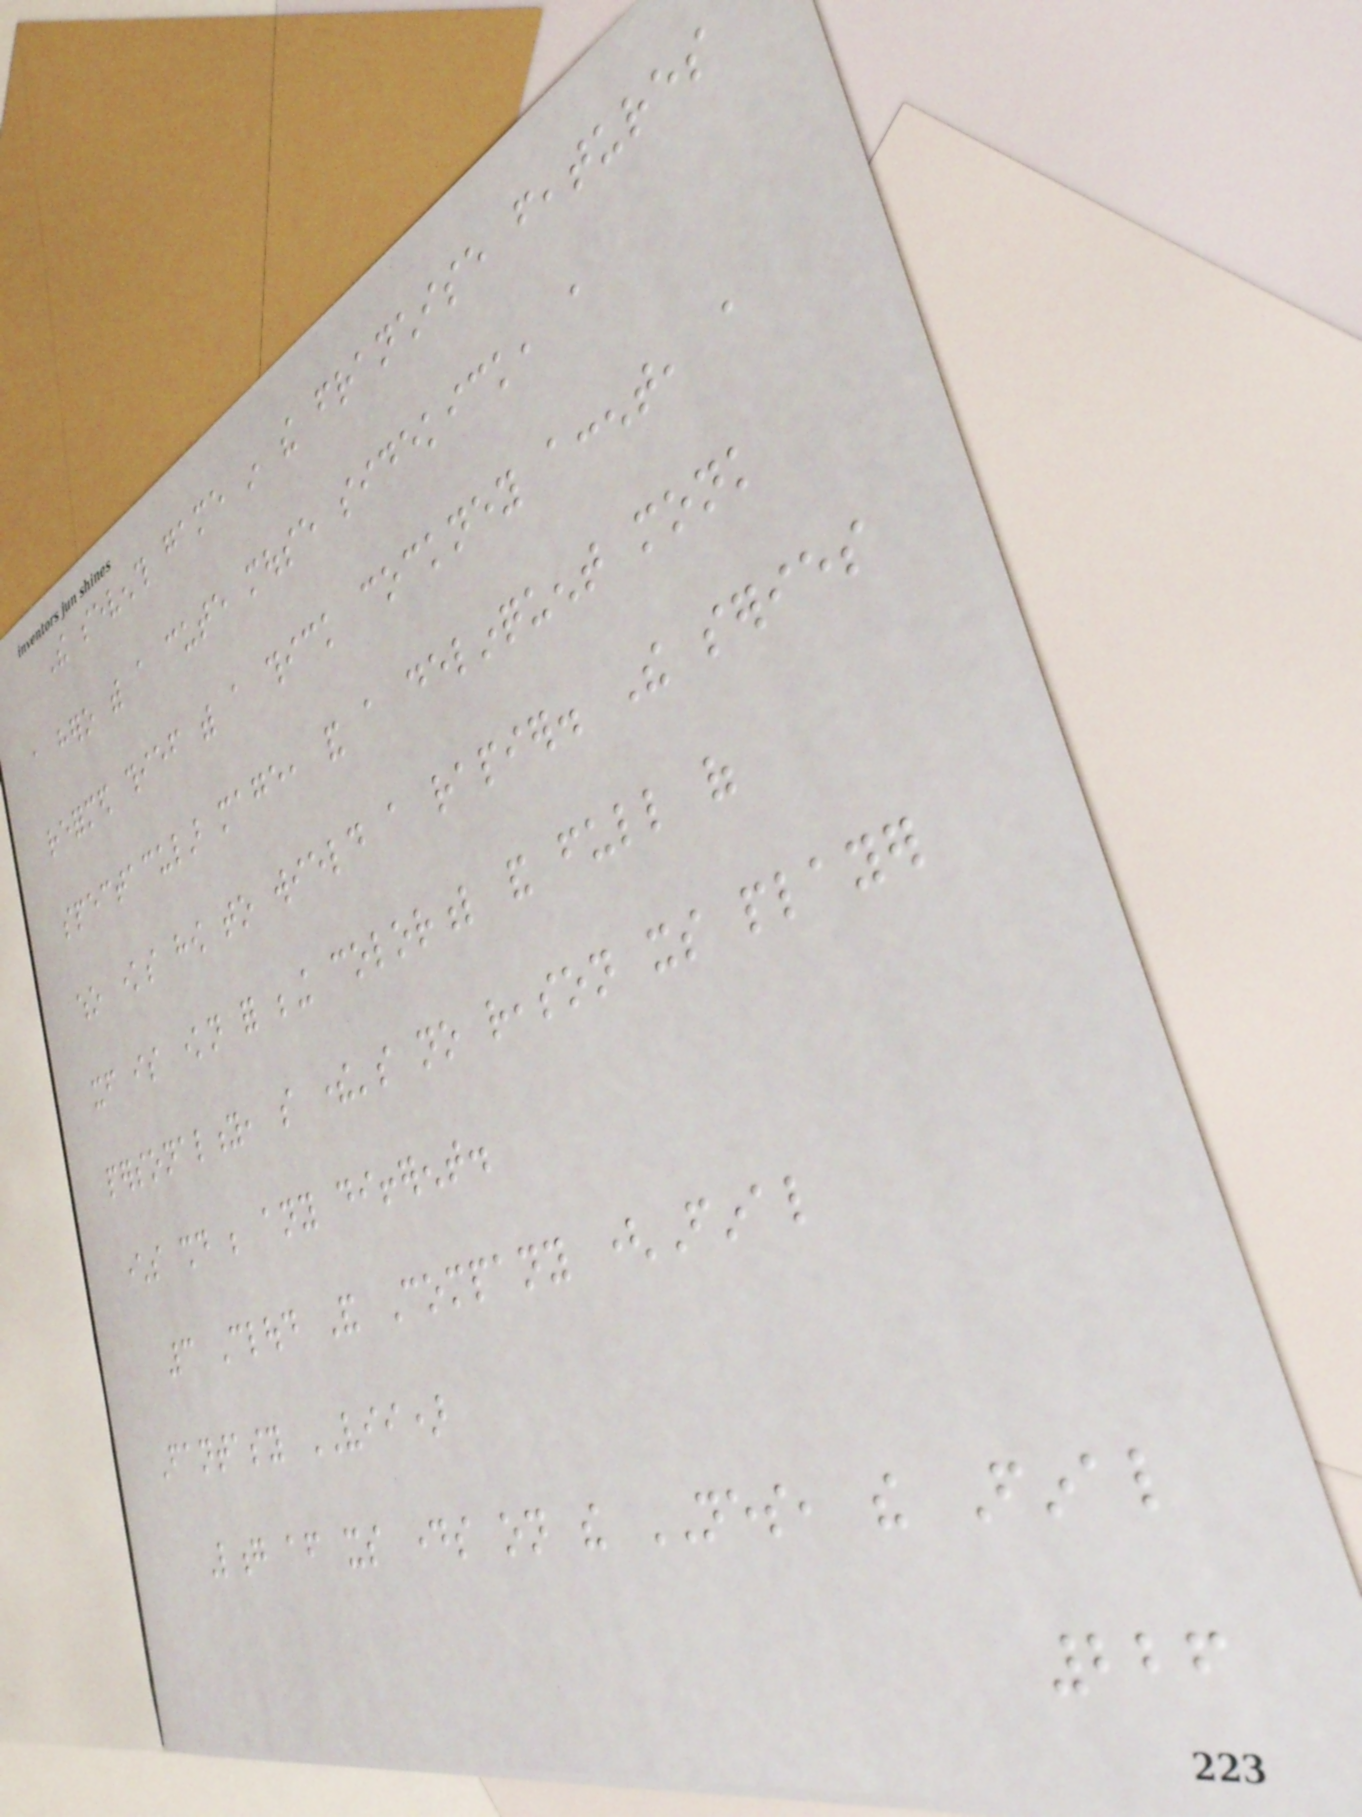The seventh game in the franchise features
a hero with a cute mouse sidekick, a
reformed thief with a thick cockney accent, a
spectacular mage, and a delinquent monk
who knows how to wield a rapier. The series
itself is known for being colorful and full of
personality, so there's no reason its player
characters should be any different.
3 Cloud And Company (Final
Fantasy VII)
Long after its days on the NES, the Final
226
